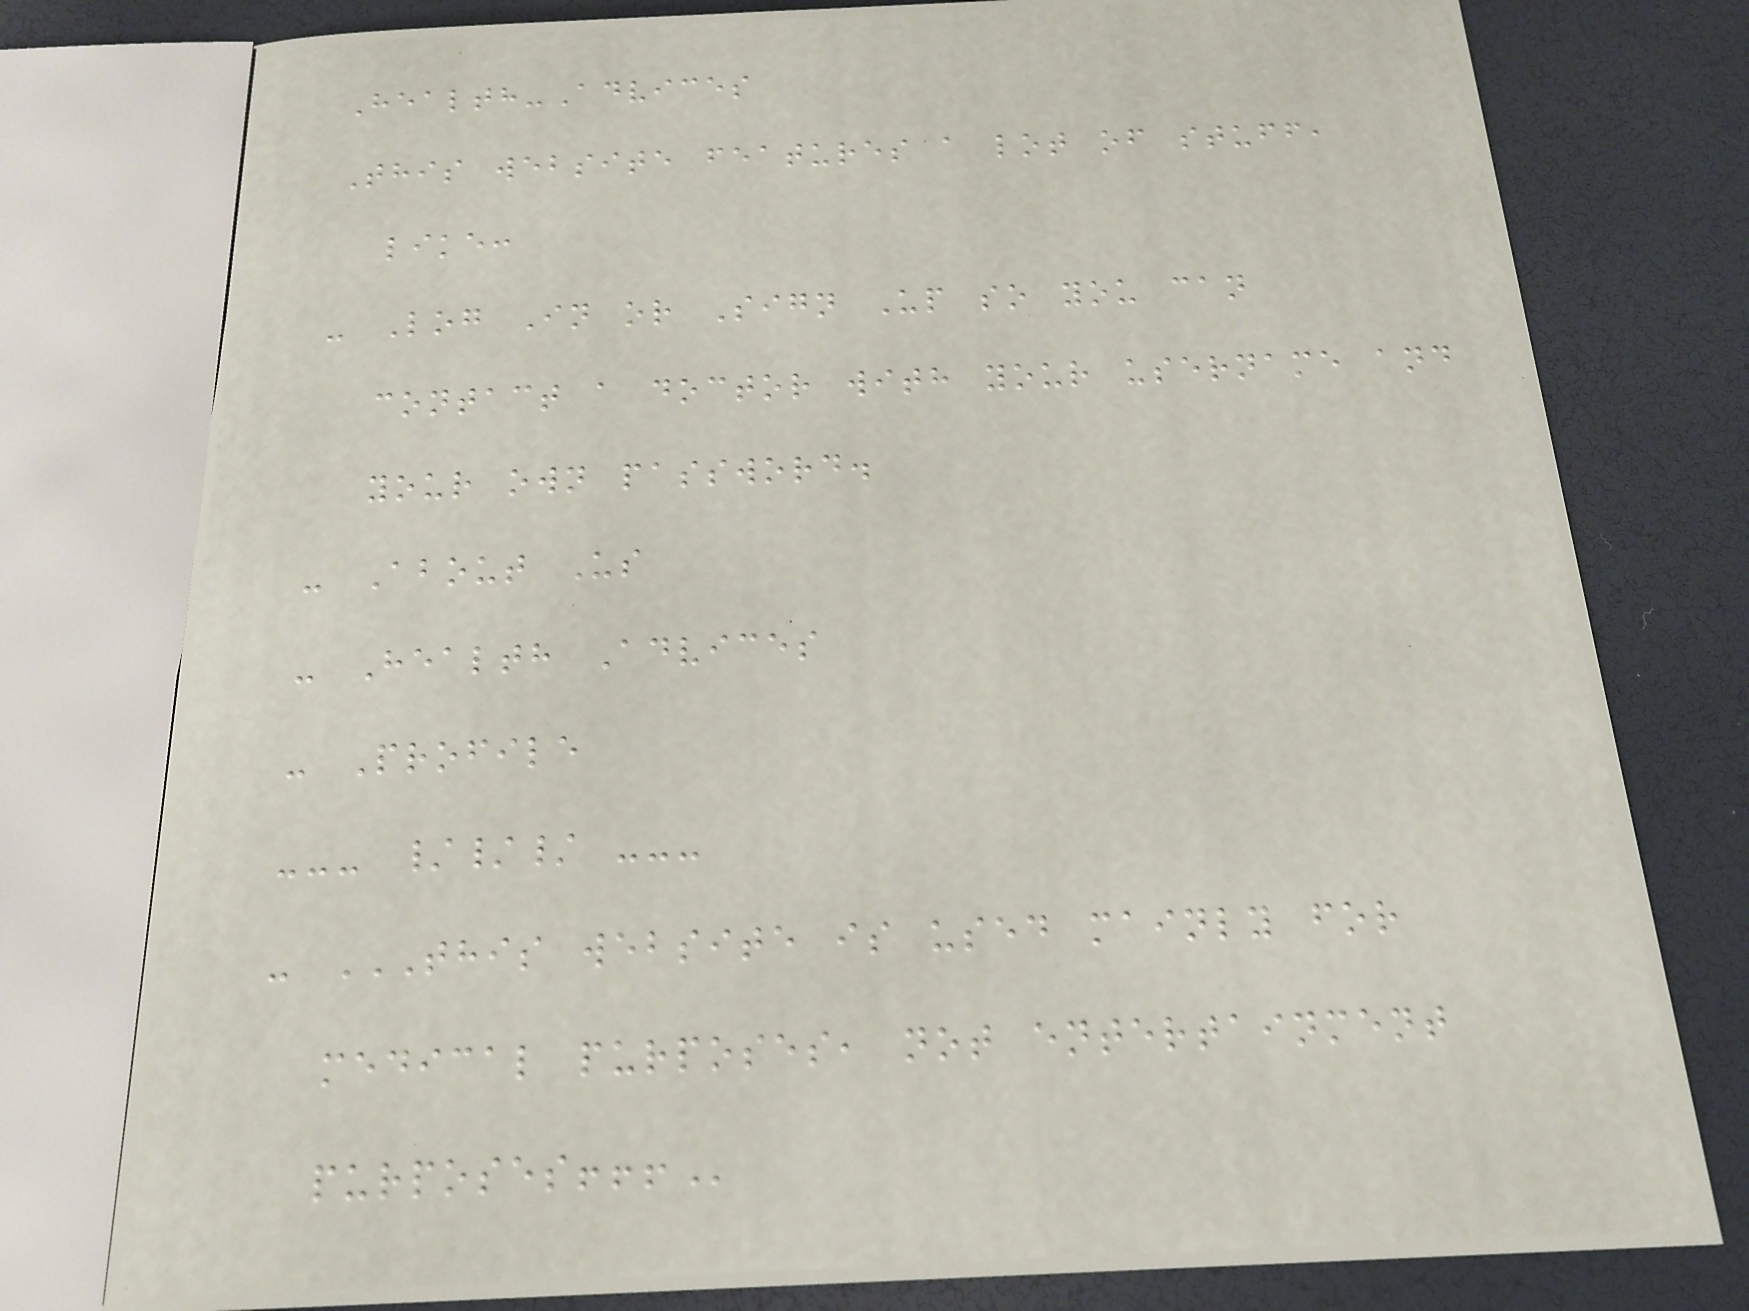Health-Advices
This website features a lot of stuff,
like:
- Log In or Sign Up so you can
contact a doctor with your username and
your own password.
- About Us
- Health Advices
- Profile
--- /// ---
- THIS WEBSITE IS USED MAINLY FOR
MEDICAL PURPOSES, NOT ENTERTAINMENT
PURPOSES!!!
